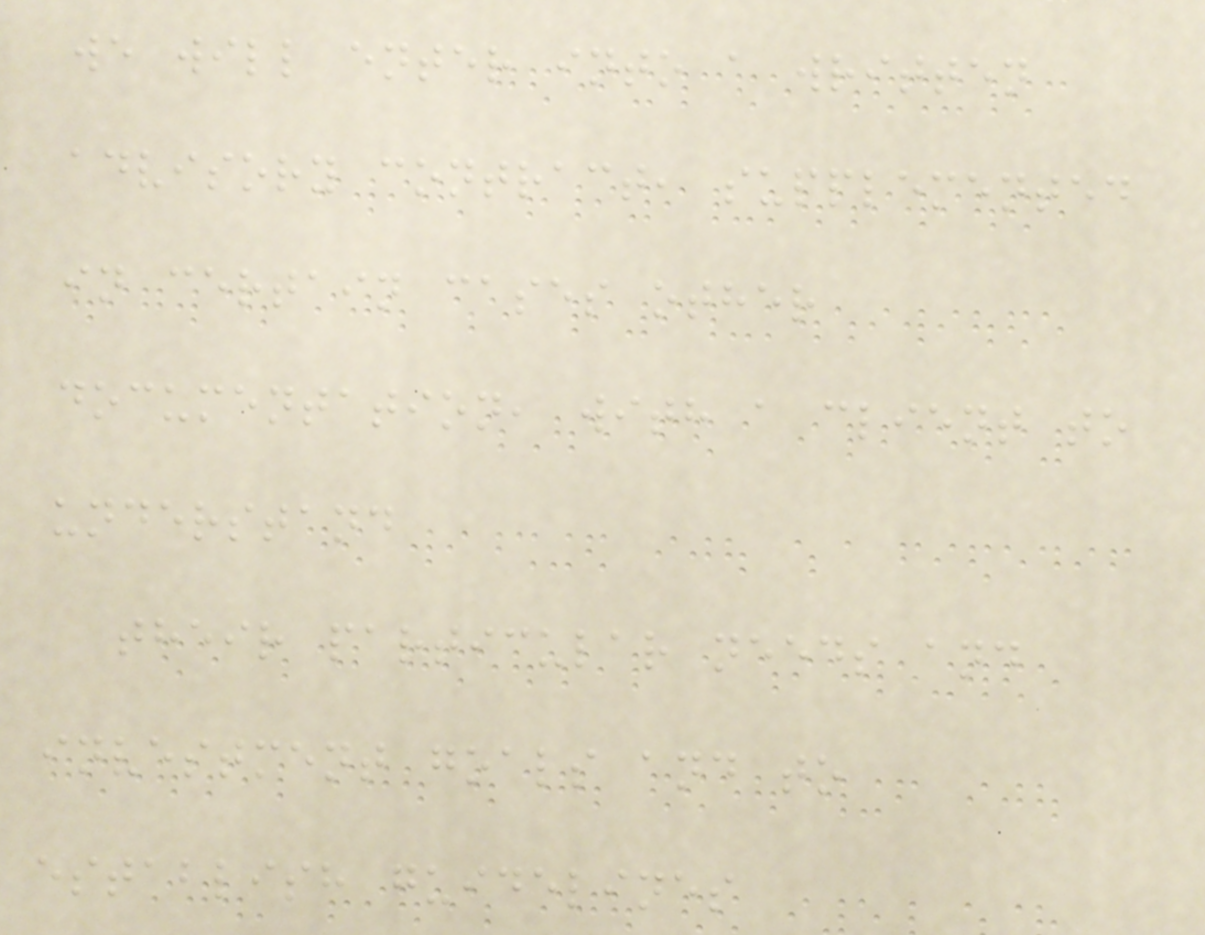we will enter into a written
advisory contract, supplemented
in certain cases other
documentation, with a client to
understand
their particular needs and
investment goals and to
establish guidelines
